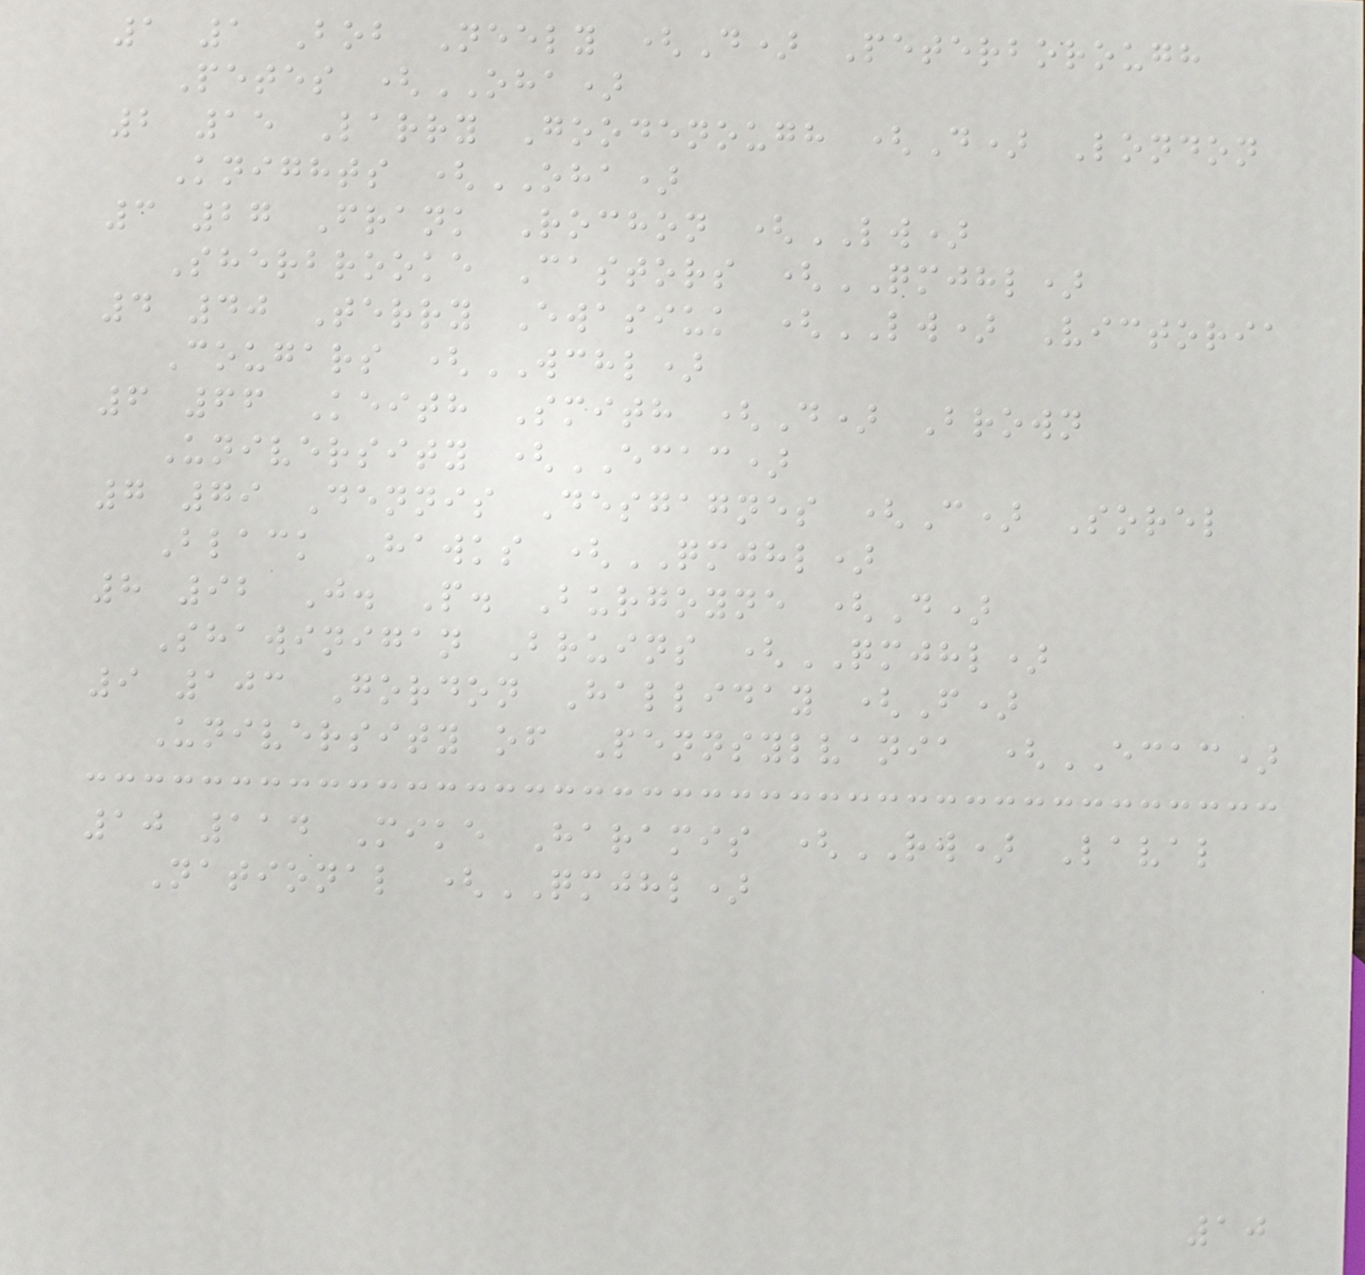1 1 Bob Neely (D) Peterborough
Petes (OHA)
2 15 Larry Goodenough (D) London
Knights (OHA)
3 27 Frank Rochon (LW)
Sherbrooke Castors (QMJHL)
4 40 Terry Ewasiuk (LW) Victoria
Cougars (WCHL)
6 66 Keith Smith (D) Brown
University (ECAC)
7 79 Dennis Desgagnes (C) Sorel
Black Hawks (QMJHL)
8 92 J. P. Burgoyne (D)
Shawinigan Bruins (QMJHL)
9 103 Gordon Halliday (F)
University of Pennsylvania (ECAC)
10 114 Mike Haramis (RW) Laval
National (QMJHL)
10
